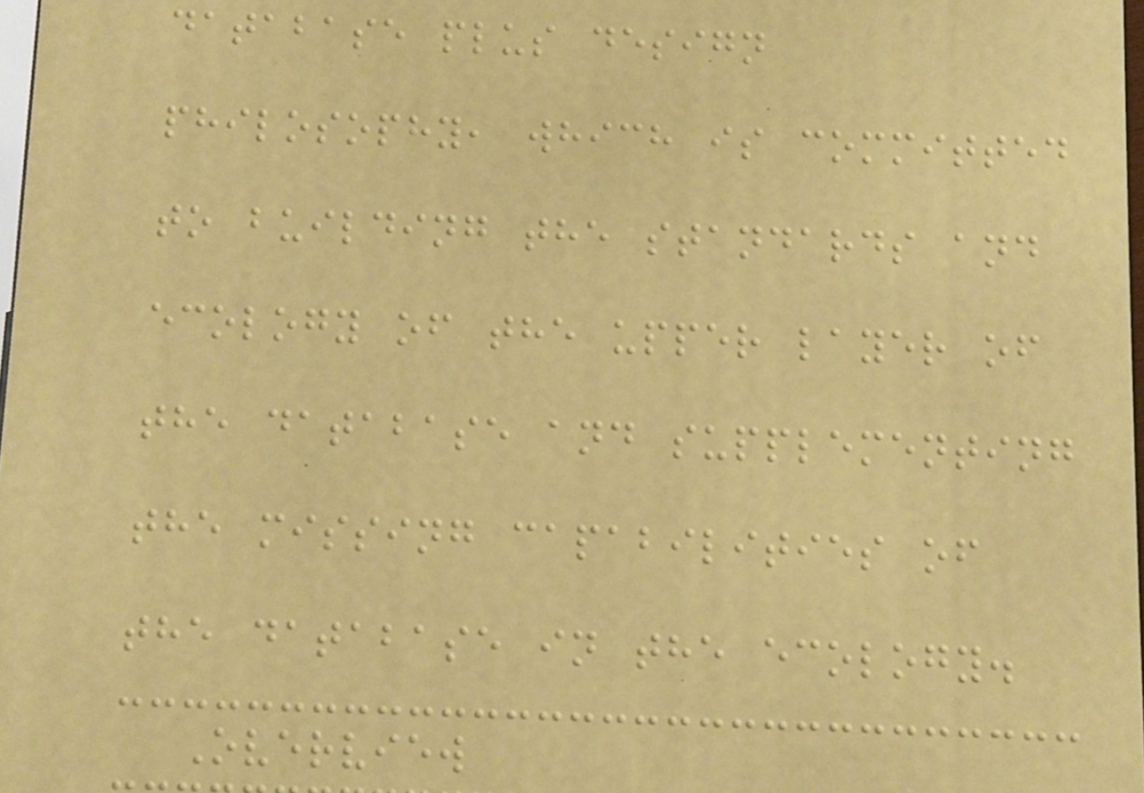database plus design
philosophy, which is committed
to building the standards and
ecology of the upper layer of
the database and supplementing
the missing capabilities of
the database in the ecology.
Overview
